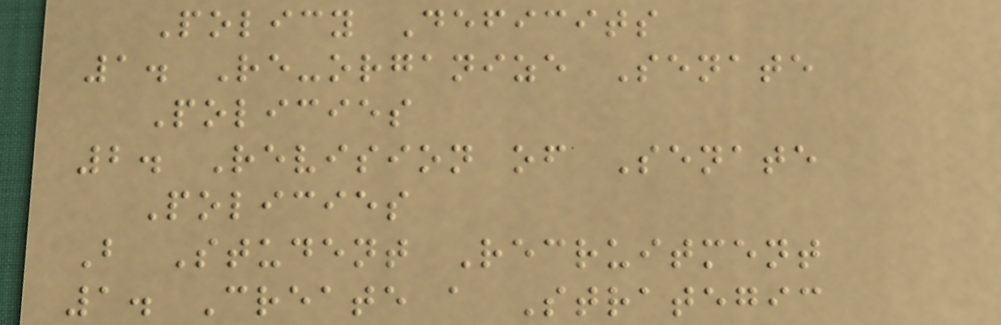Policy Deficits
1. Re-organize Senate
Policies
2. Revision of Senate
Policies
B Student Recruitment
1. Create a Strategic
